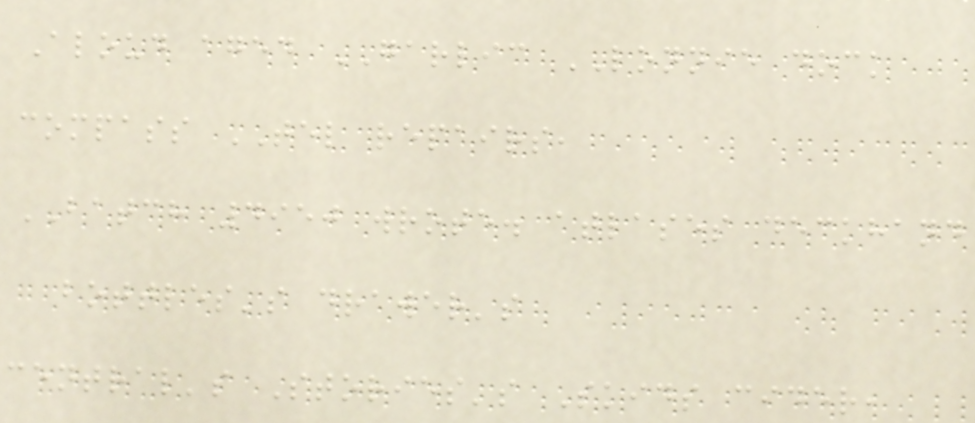Aloud aged GARLIC LONNIE dock
compass TEL repairs,
BATCH 4950 wrote. atlases deckhand
bottles's drawer's
central's Stories's Skids cider,
